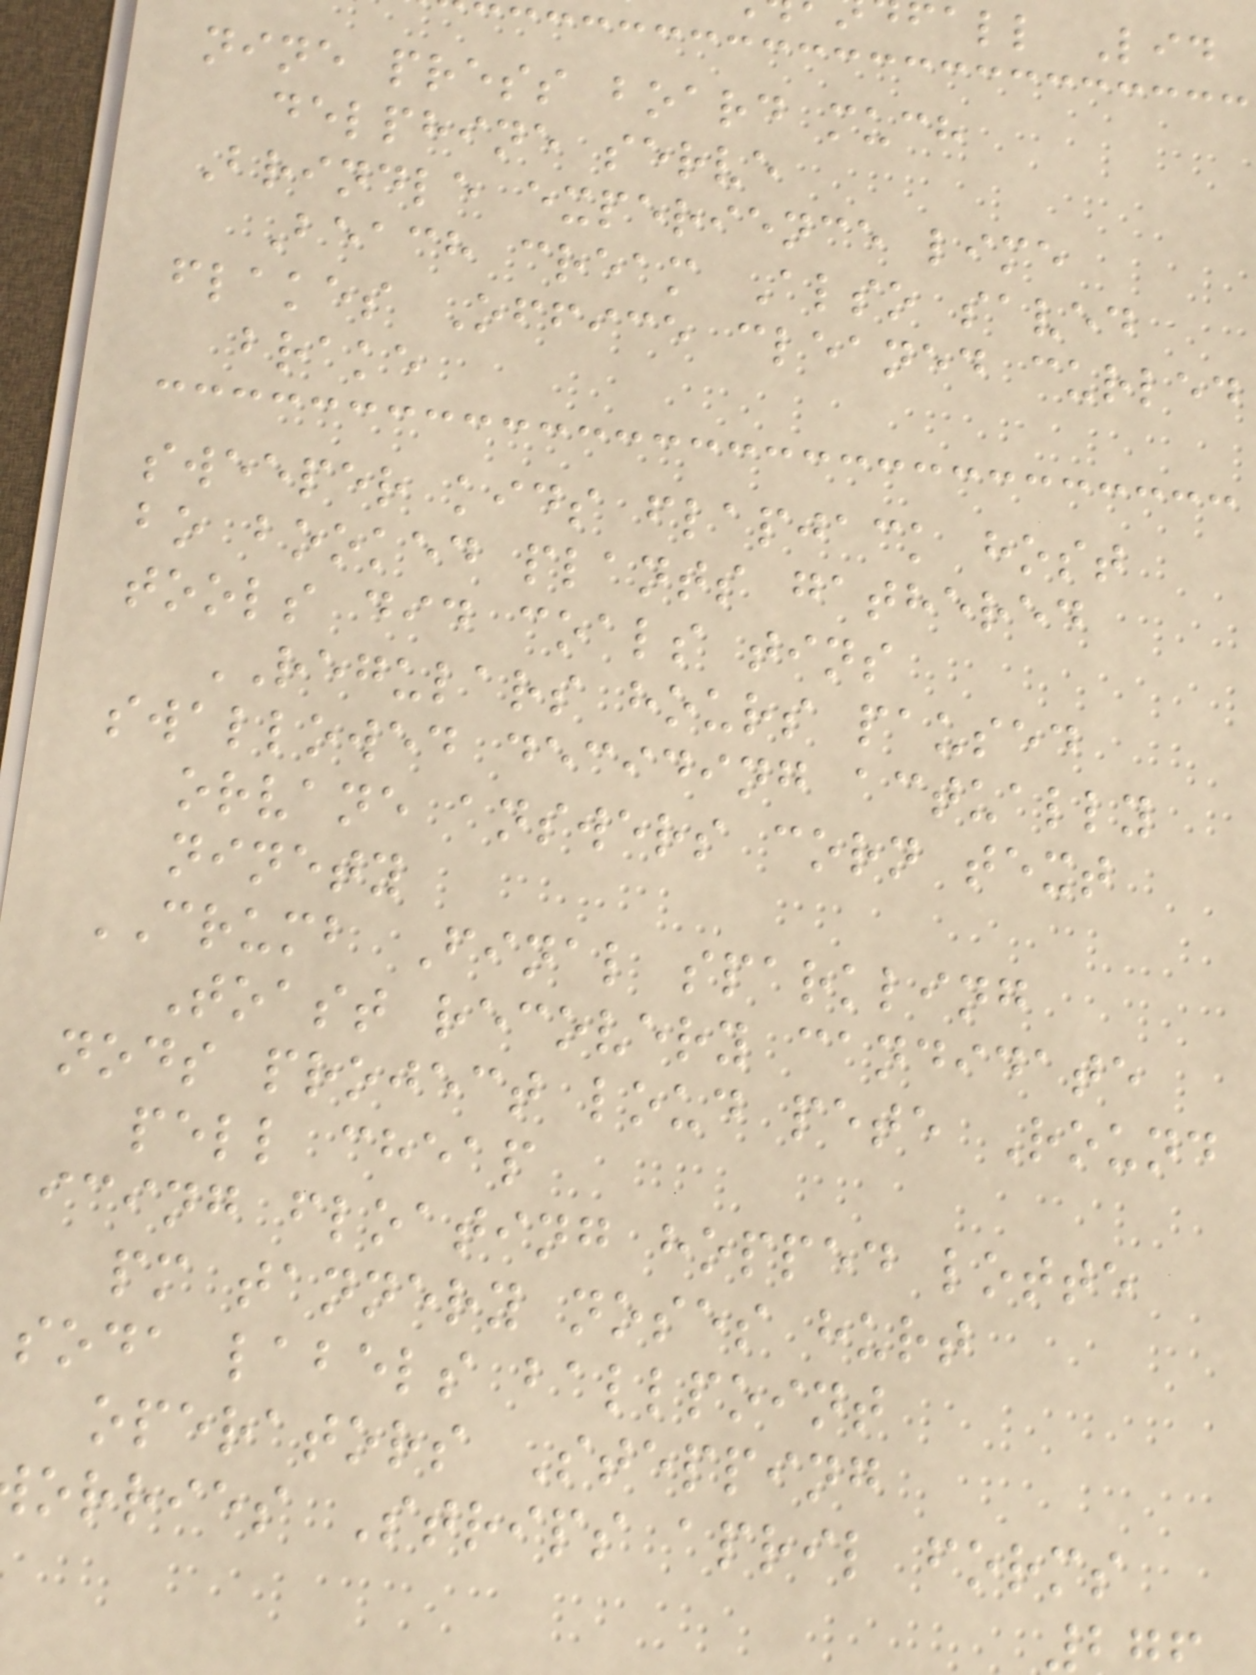all Lid
nine press board much
delphine serve
Brindle experience lime
Beach cream Also saved
flakes Office cleaned curled
brake
sweeper kids flapjack host
bo booked plants gathered
tools did coals tins
REGULARS hours paused
swallowed deciding actually
orvane answers corn text
ninety
CRUMB Final sparkling
Toast recovery candidate
nods project loud pete Round
pell cheap
icing floating hopped lotte
pm tannery noses hurt
soda labels ballpoint
operators Stepping
orries Strips april forms
